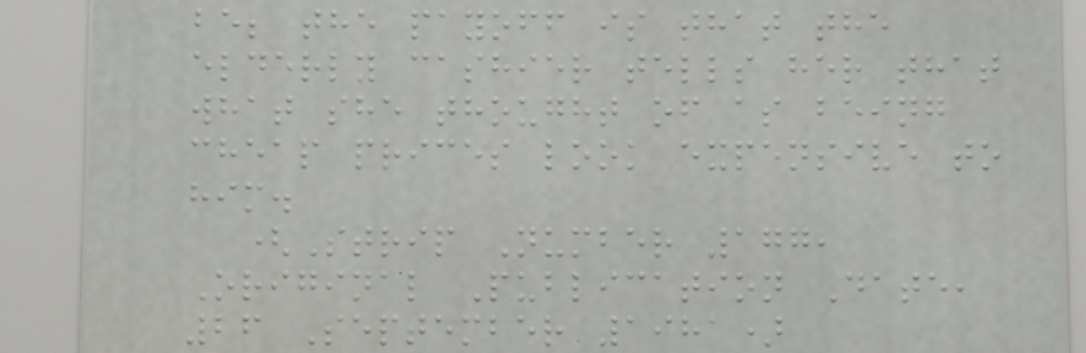be; the payoff is that the
elderly cashier tells her that
what she thought of as being
cheap prices look expensive to
him.
(Strip Number 177,
Original Publication Date,
26 September 1981)
